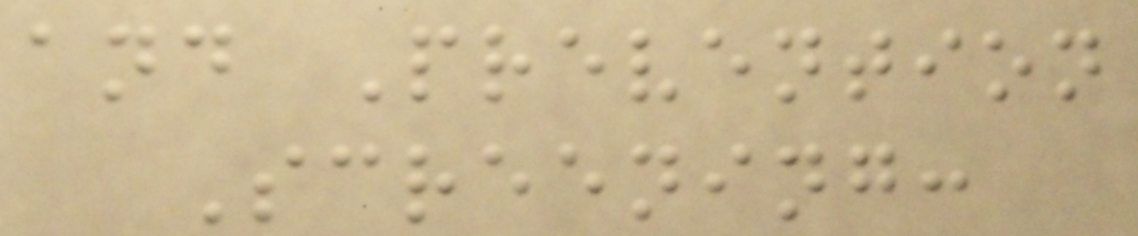and Prevention
Screening:
